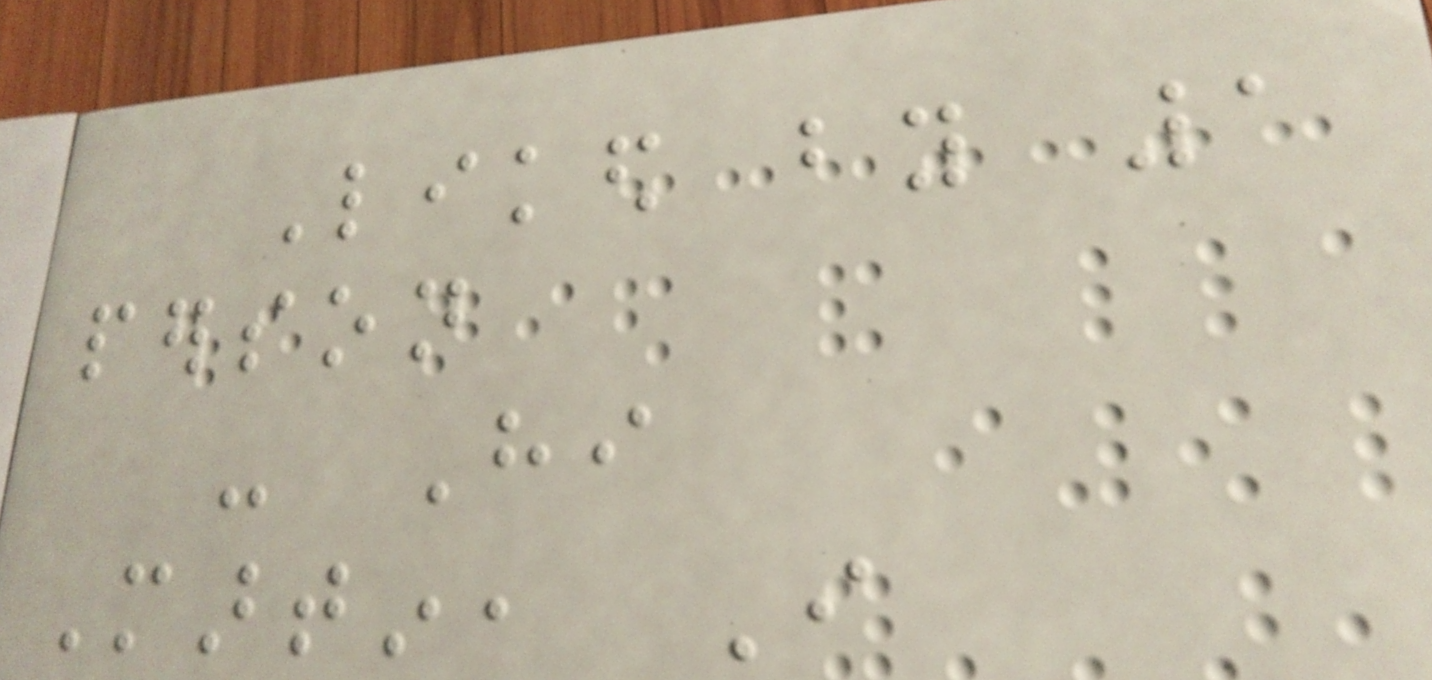Liked by 1
person
- Hi
Martin, I
